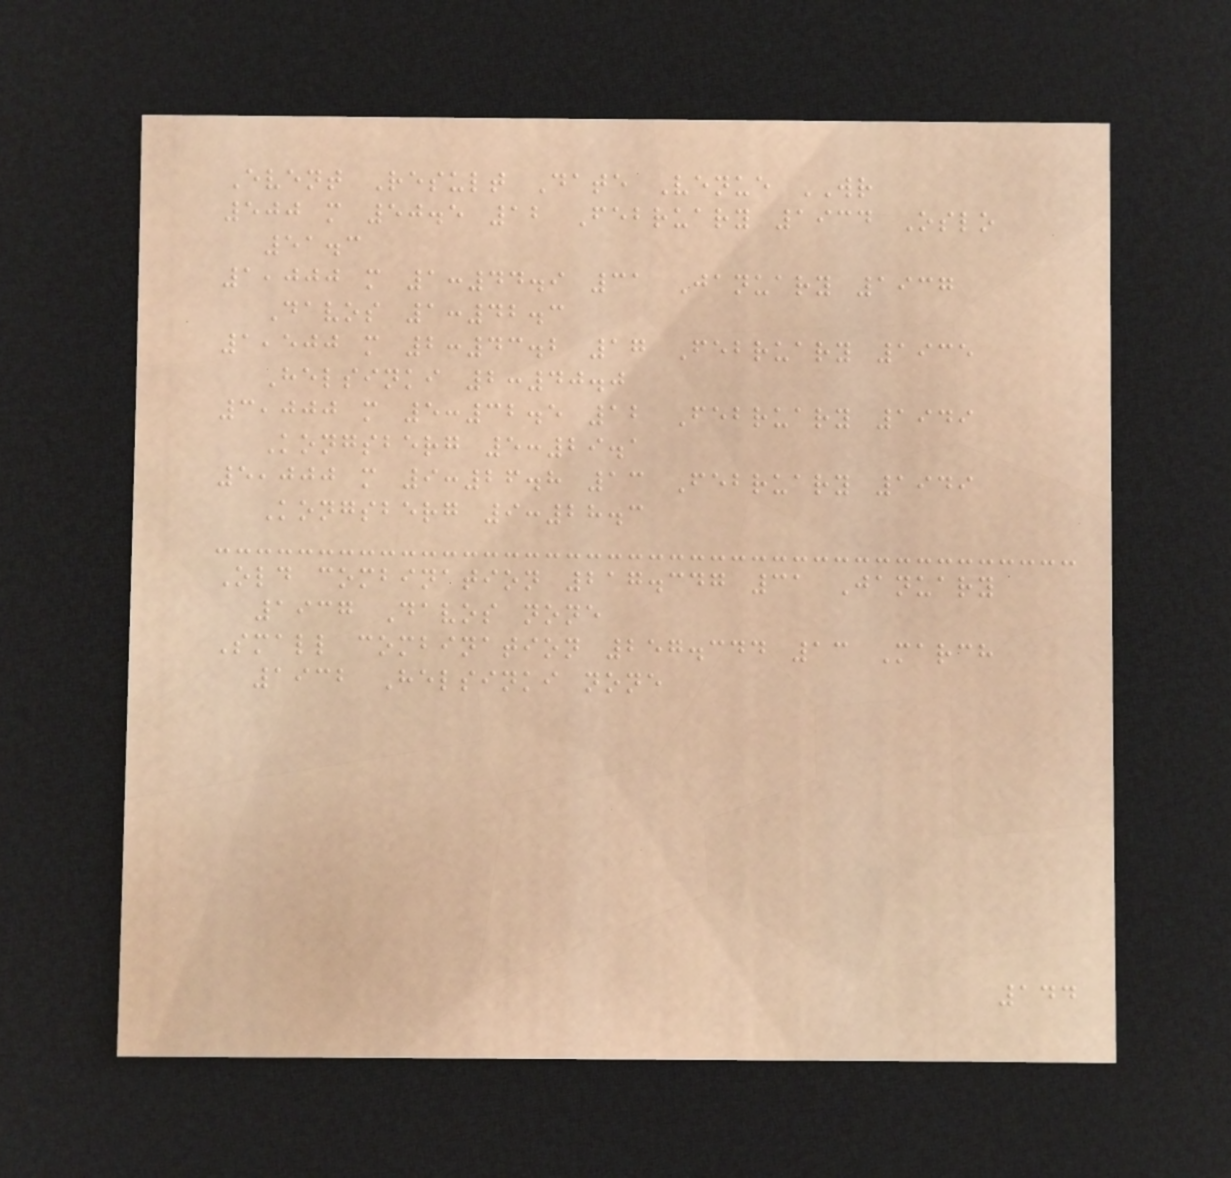Event Result Date Venue WR
500 m 50.5 12 February 1934 Oslo
51.3
1,000 m 1:44.9 31 January 1937
Davos 1:42.3
1,500 m 2:43.2 17 February 1935
Helsinki 2:40.0
3,000 m 5:32.5 12 February 1949
Kongsberg 5:29.1
5,000 m 9:26.8 13 February 1949
Kongsberg 9:28.3
Old combination 217.347 31 January
1937 Davos none
Small combination 257.344 13 March
1932 Helsinki none
144
